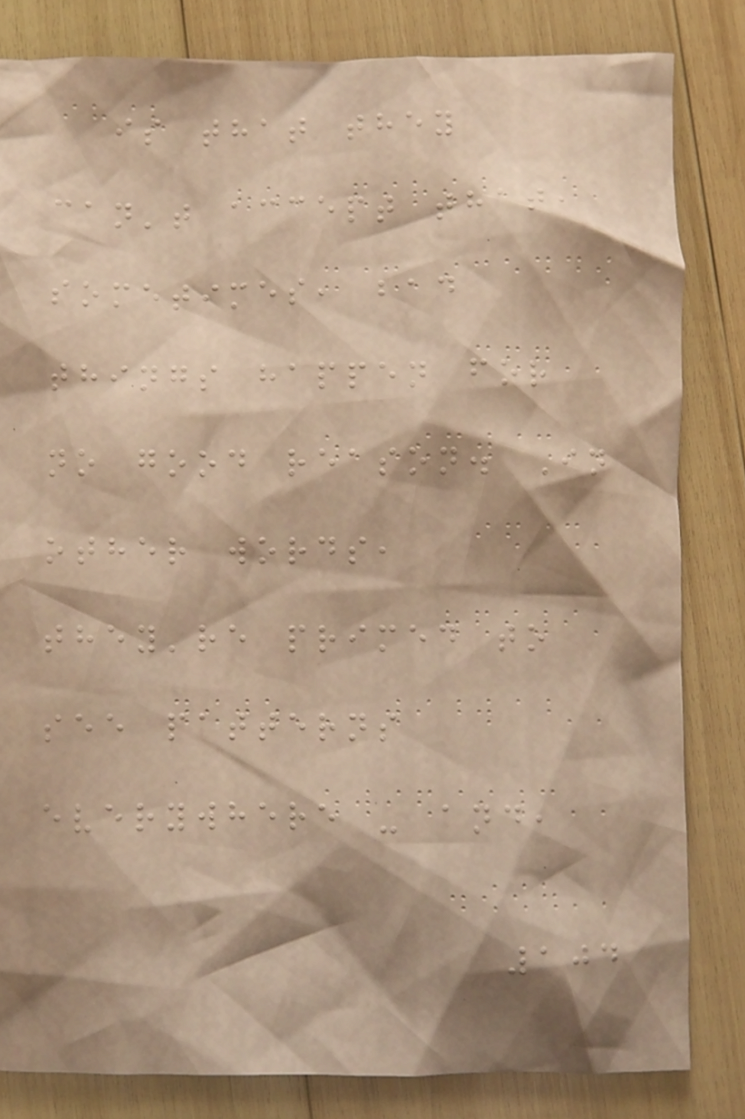is that they
can't accept that,
sometimes, bad
things happen for
no good reason. In
other words,
they're primed to
see patterns
everywhere - and,
104
